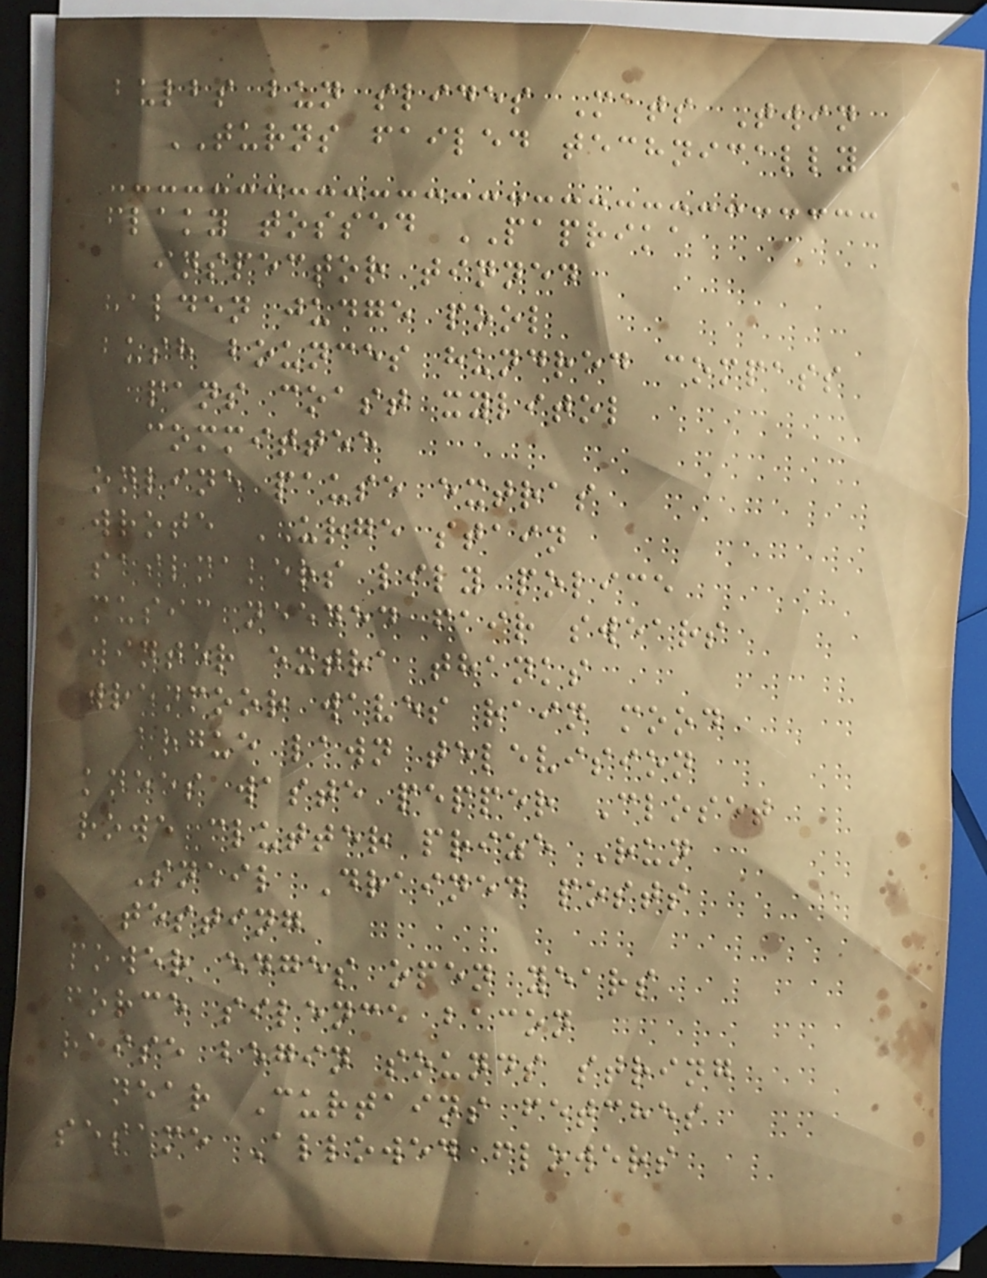bulbs bun slides Mats Twin
TURNS failed technically
flaky tossed PAPRIKA
inspector tinned
halden judge pool
bush bounces hundred compass
pans coast xylitol
committee
online pause extras
wrote URGE stain
sailmakers lily police
music needed fair swears
winter extra thanks
wrenmoor waves rain mood
argue lawn television
knees waste pepper Closet
rowe clutter prize Run
Snail Drained posts
testing
power edges open years
force silence bacon
raise begin sounds string
near Curtains fetches
sesame Allowed flowers
